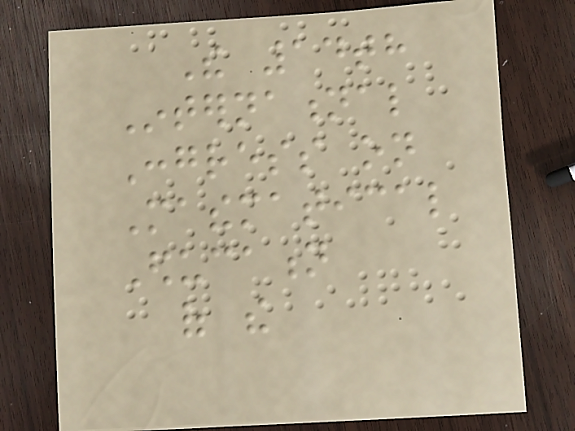The 14th
International
Congress on
Mathematical
Education
of the
